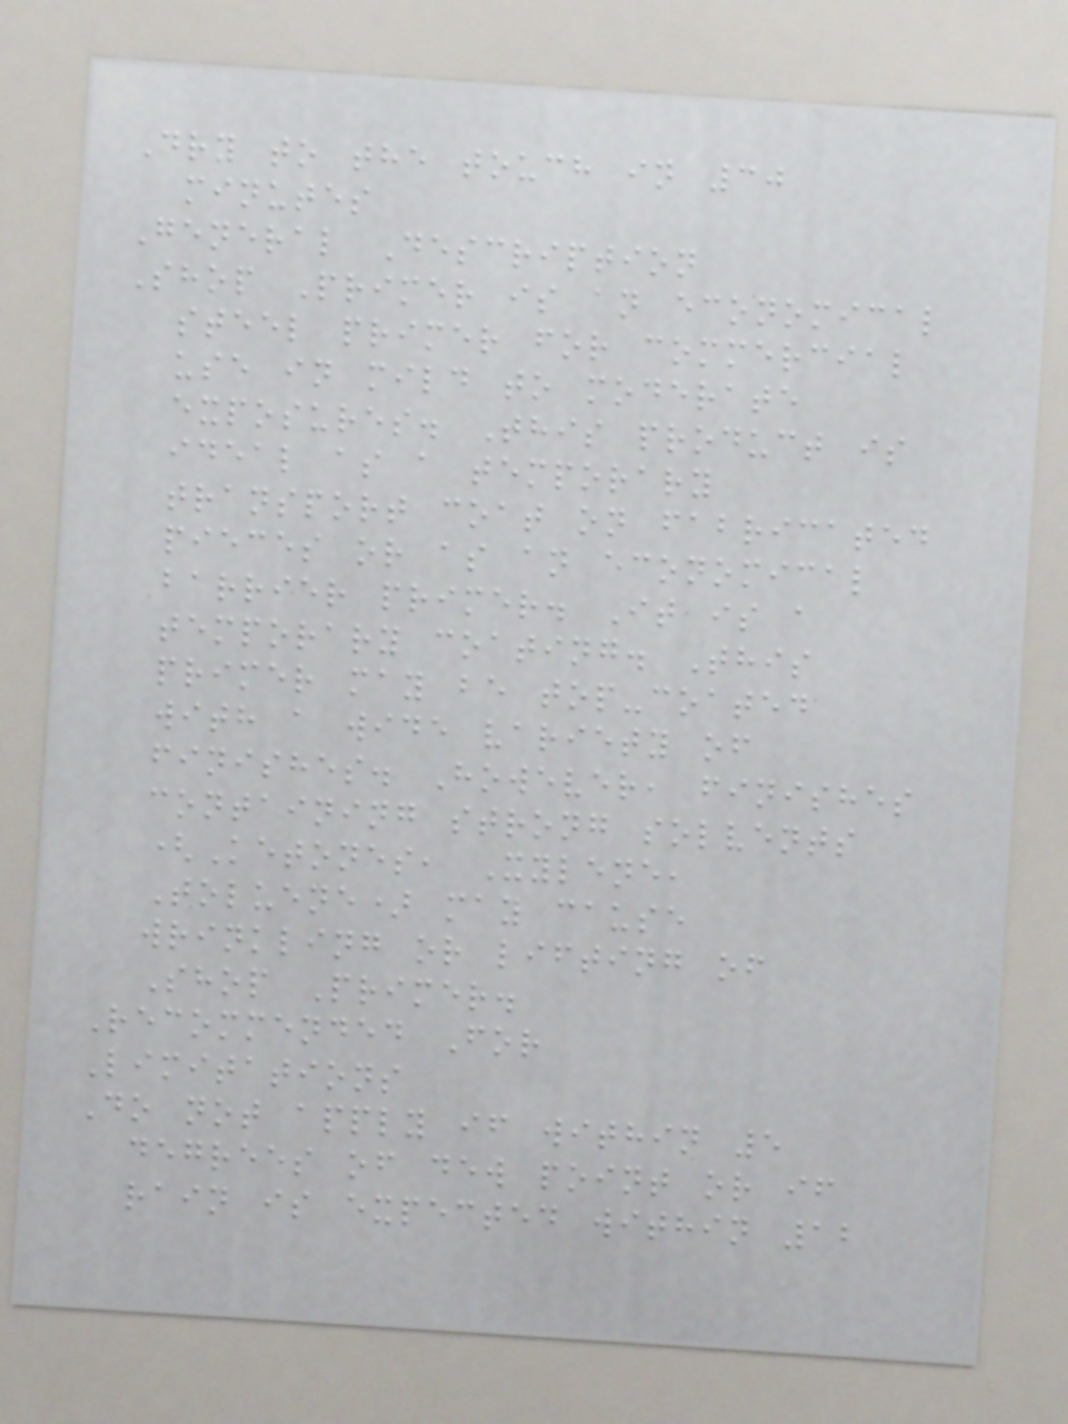Dry to the touch in 30
minutes
General Description
Shop Primer is an economical
steel primer for commercial
use in mild to moderate
exposures. This product is
ideal as a temporary
transport coat on fabricated
pieces or as an economical
barrier primer. It is a
temporary coating. This
primer may be top-coated
with a wide variety of
finishes. However, finishes
containing strong solvents
(Ketones, Xylene,
Toluene) may cause
wrinkling or lifting of
Shop Primer.
Recommended For
Limitations
Do not apply if within 5
degrees of dew point or if
rain is expected within 12
